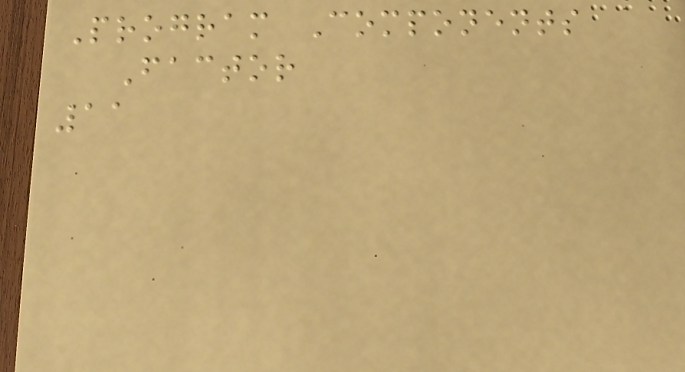Program Components
Factor
11
